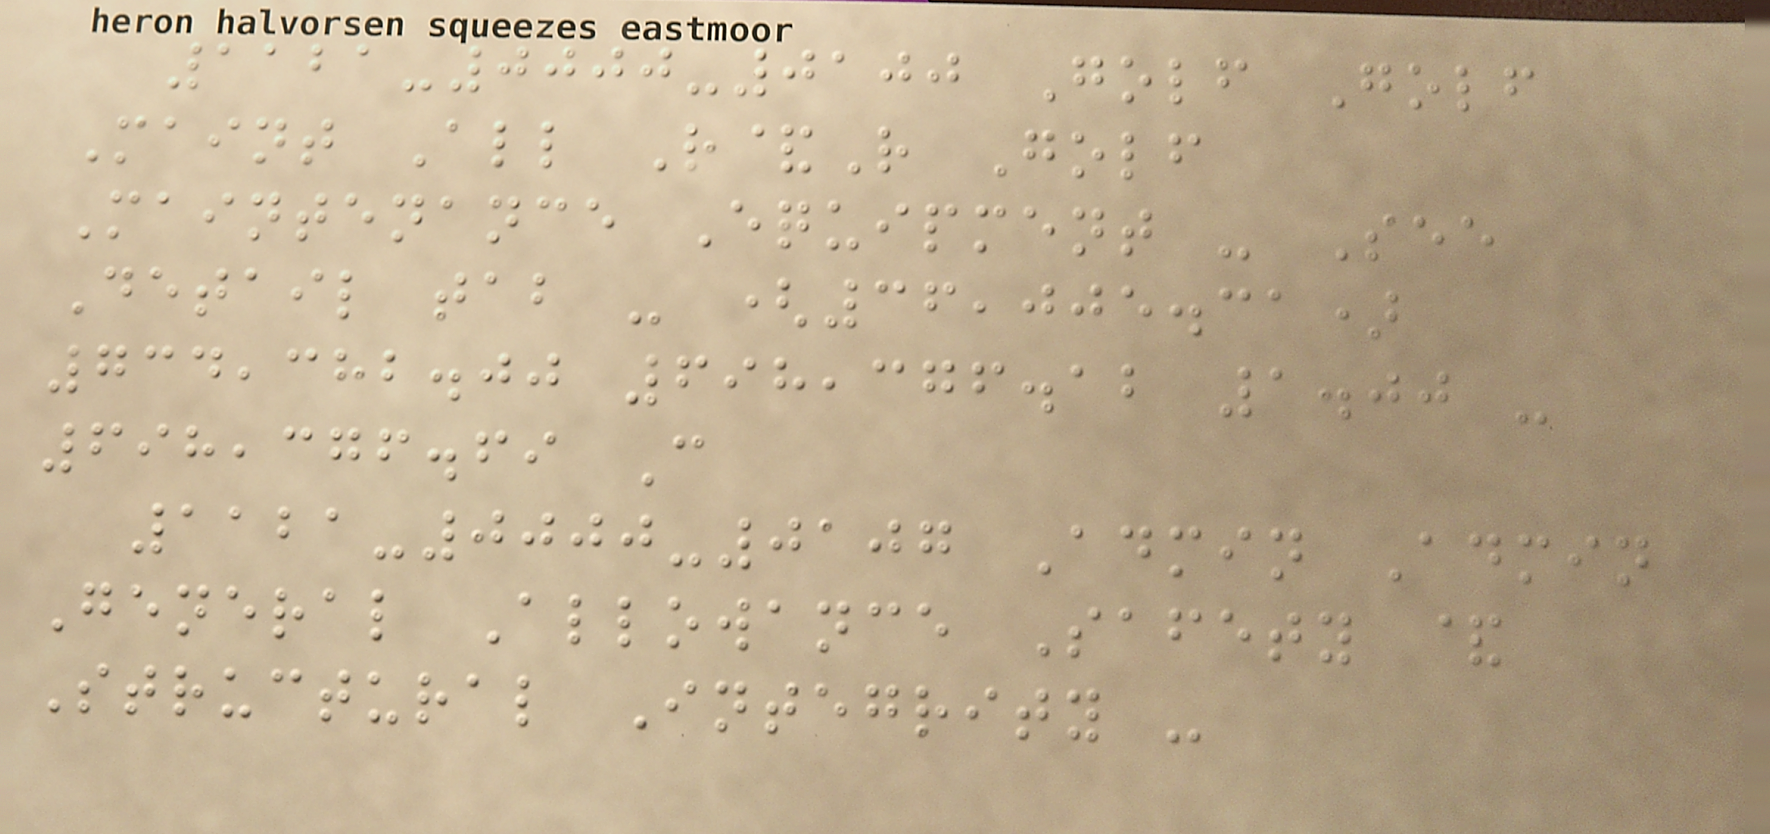1121-0000-0100 Golf Golf
Maint All R&R Golf
Maintenance Equipment - See
Detail tab - (36,005.31)
734,382.00 698,376.12 1.00 -
698,376.69 C
1121-0000-0107 Admin Admin
General Allowance Safety &
Structural Integrity -
